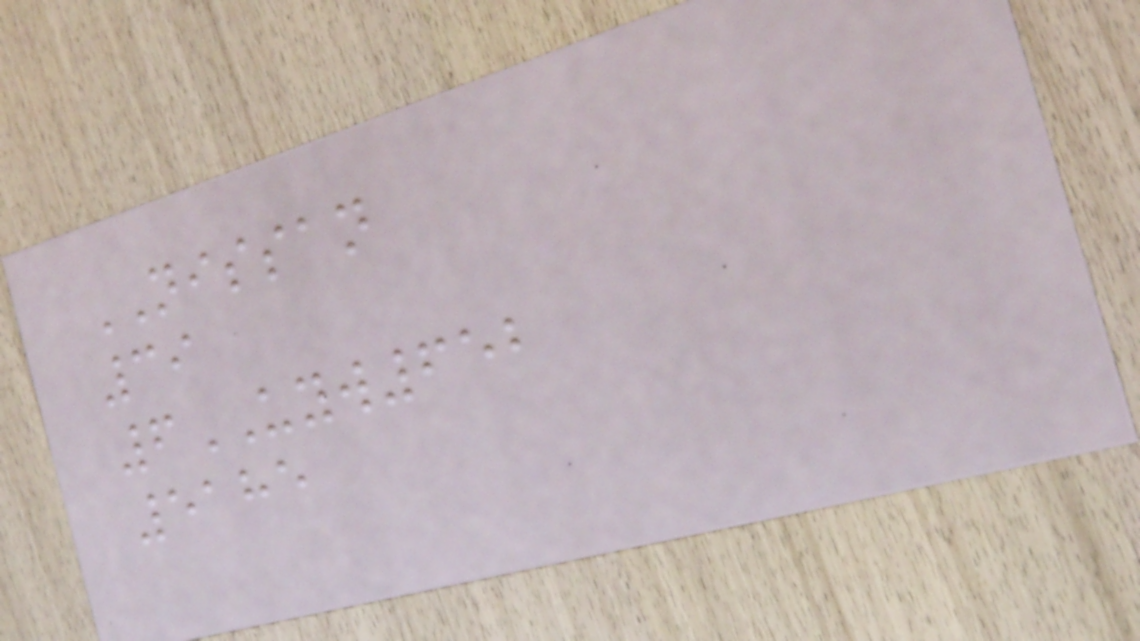NISSAN
39
6UYW652
5185
